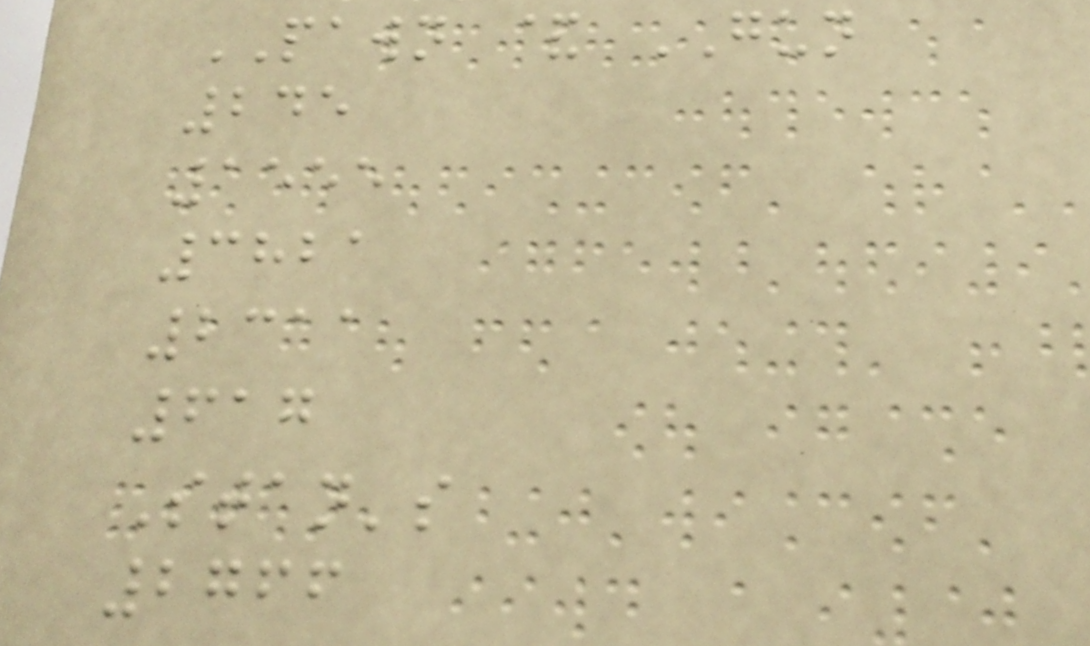PAWN & GUN
245
1555
3821
2311
617
Stan's
2766
